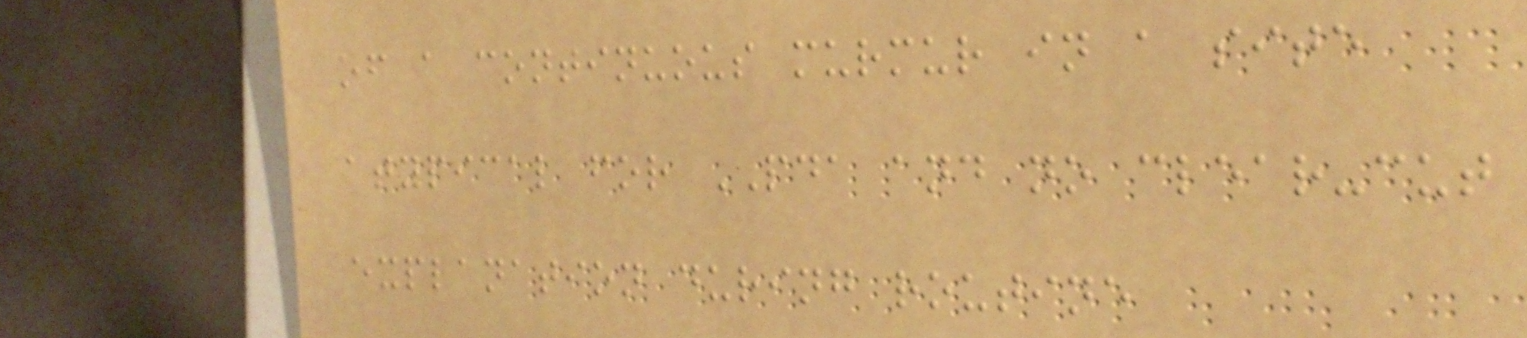of a continuous murmur in a site
atypical for PDA and no clear-cut
explanation during routine
